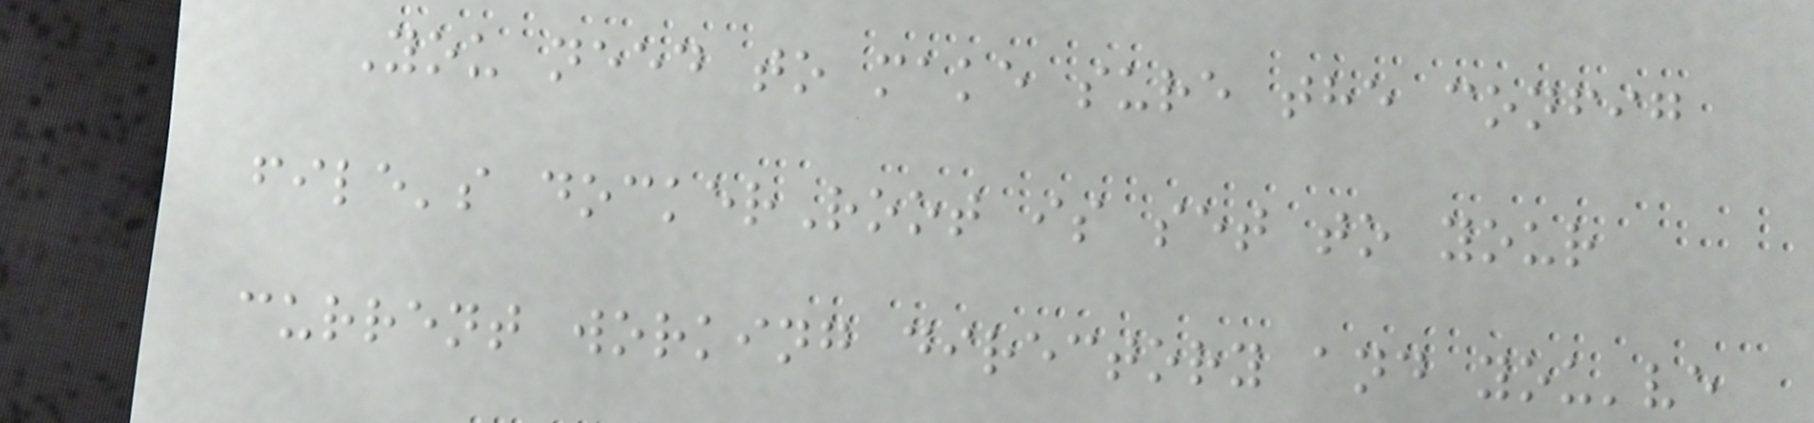You need to make sure the config
file's dockerRoot is set to your
current working directory and you've
